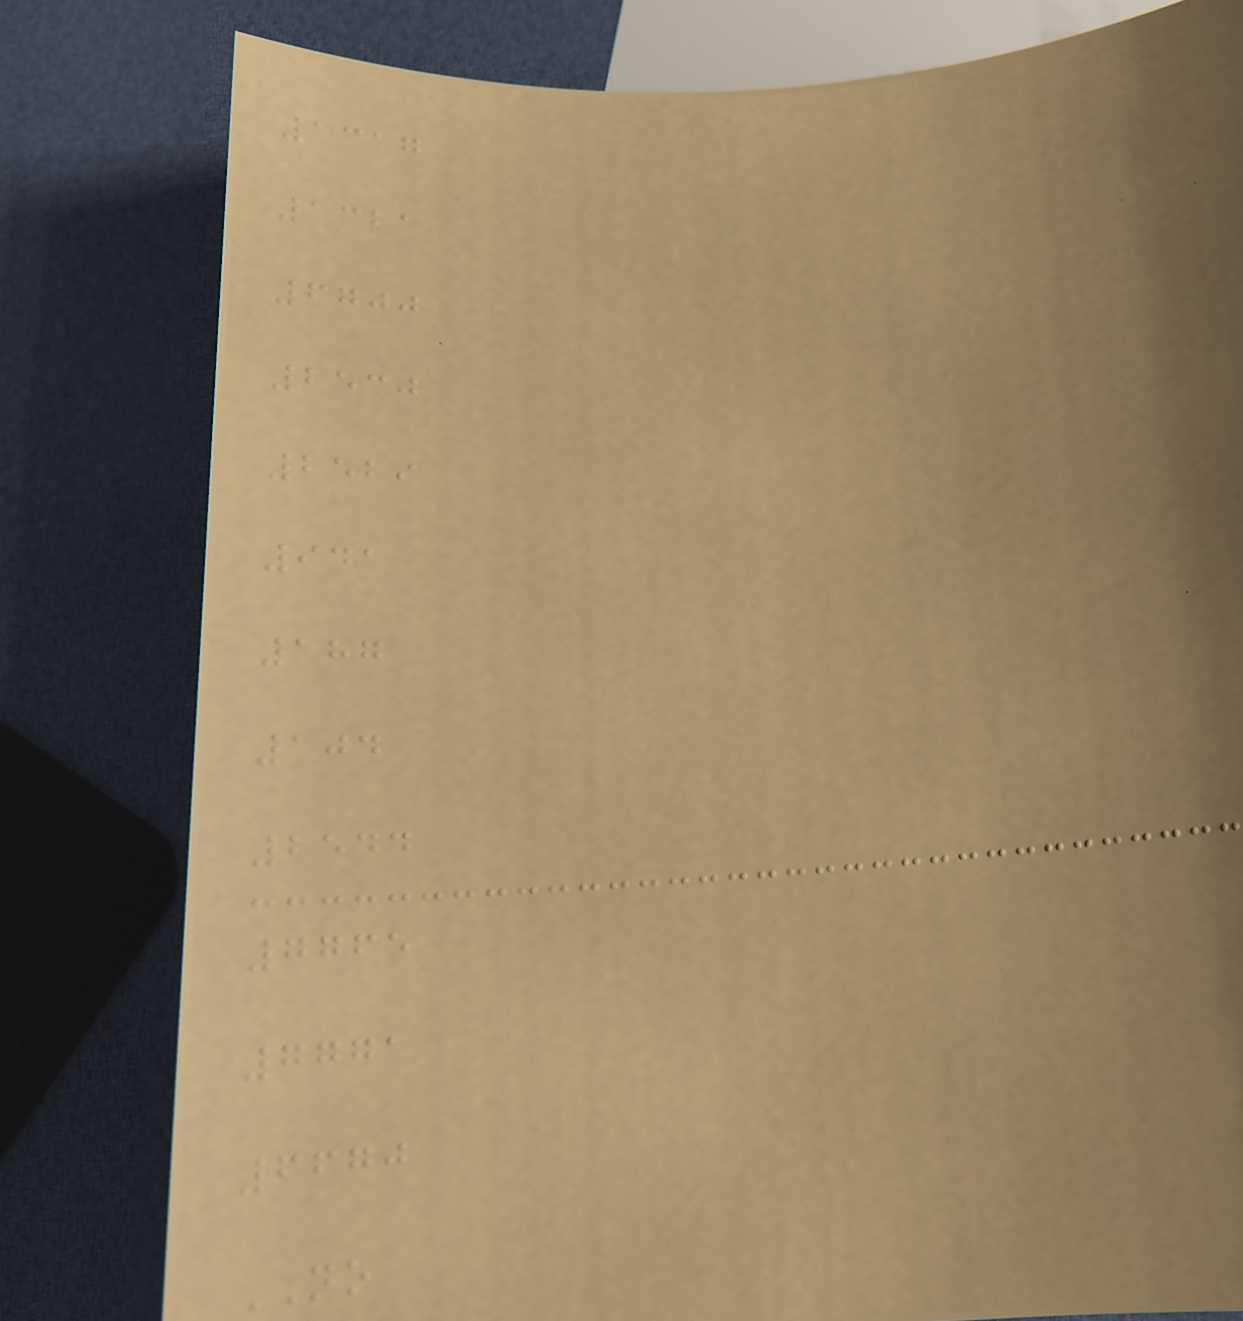1317
1321
6700
2530
2529
941
187
104
2544
7765
7771
6670
NO
